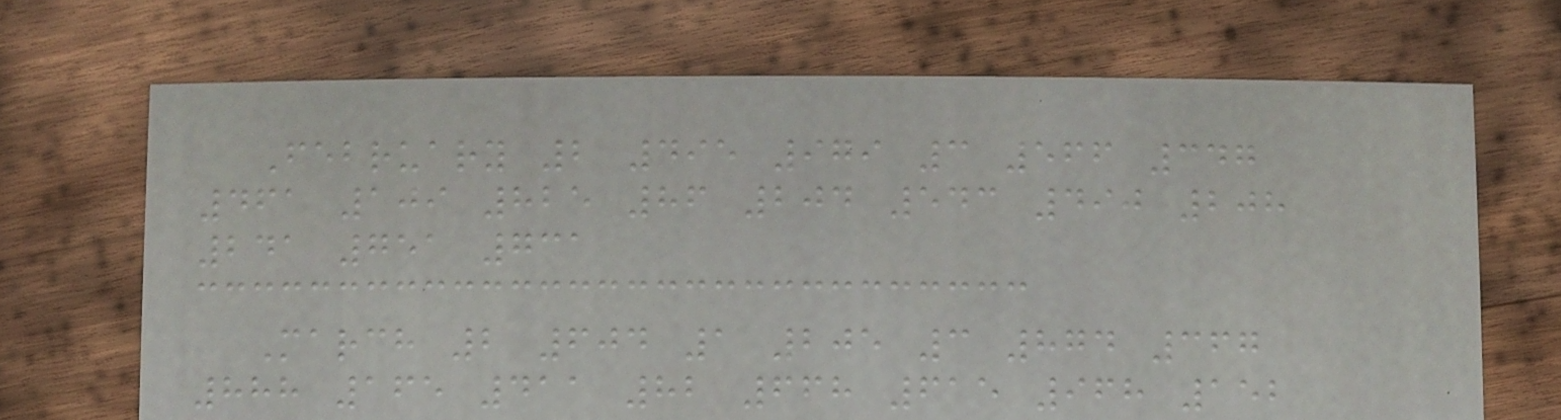February 2 495 979 3 566 347
461 109 825 86 204 543 490 208
241 751 731
March 2 604 1 205 3 874 367
888 165 411 82 668 615 968 152
